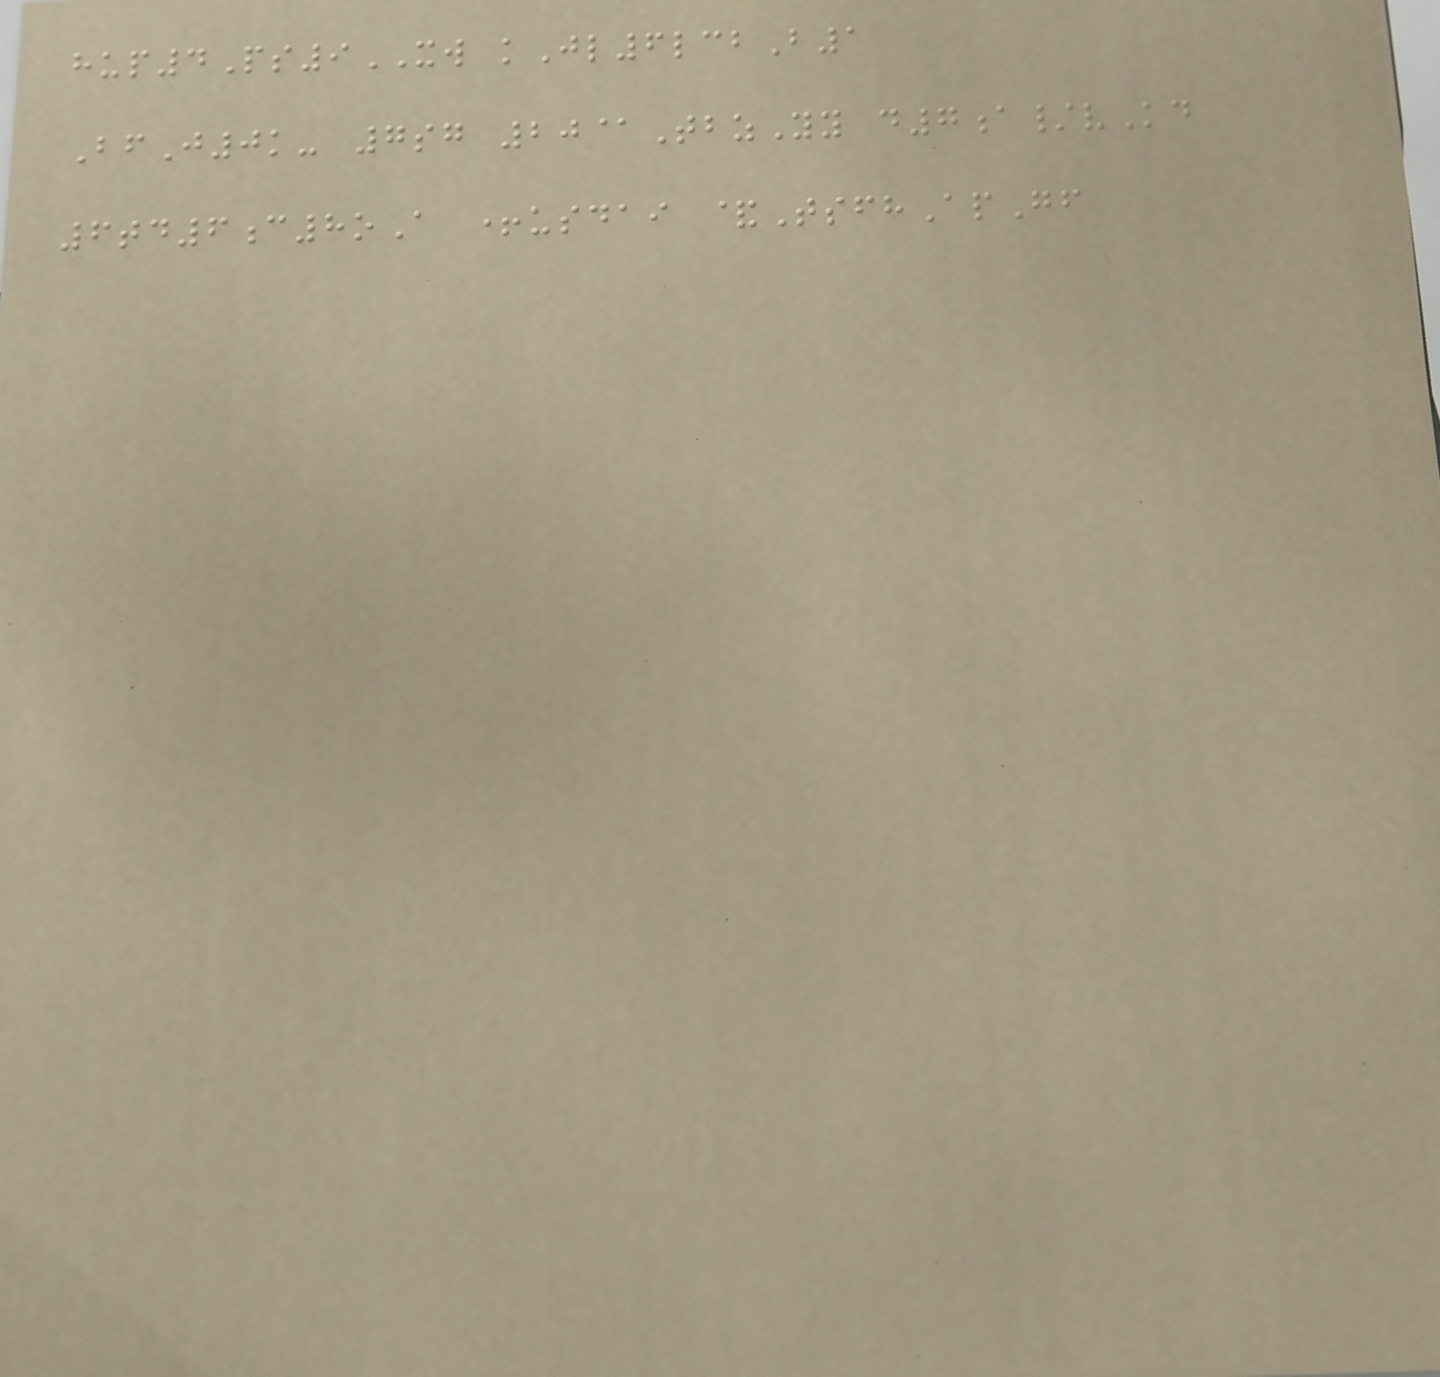hup4Ps9XW kJl6lcbB1
BfJ0k- 7sg 20@TbzYy d7a/vKd
6td6c8oA +usdai &TsfhApGf
